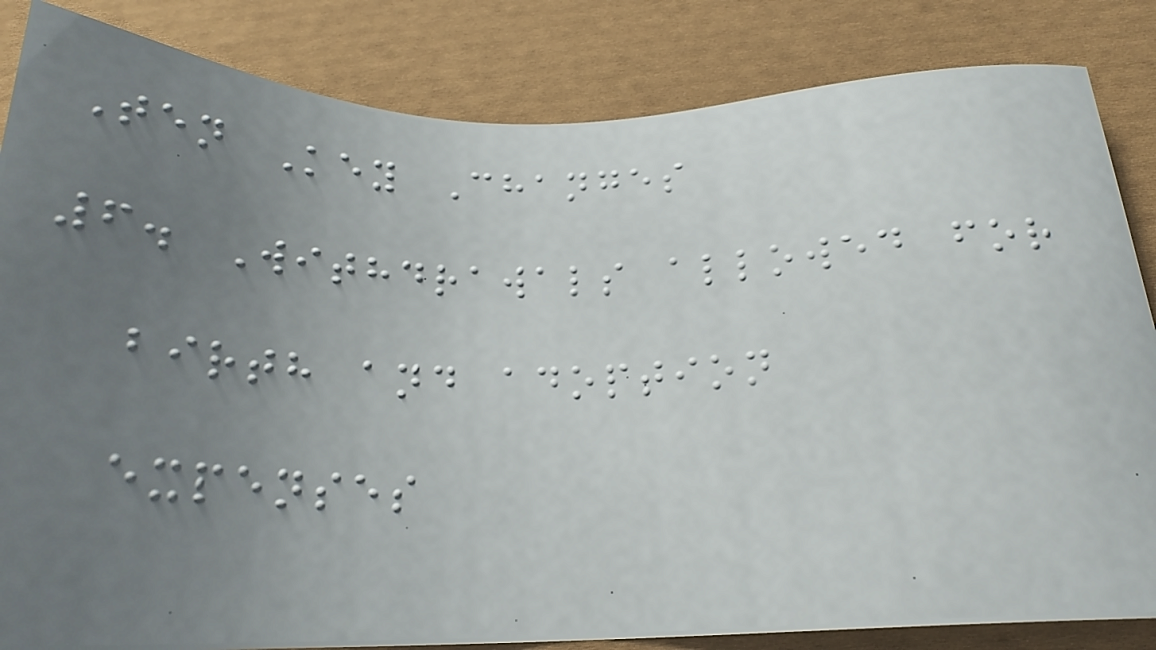Ten Key Changes
6. Withdrawals allowed for
birth and adoption
expenses
